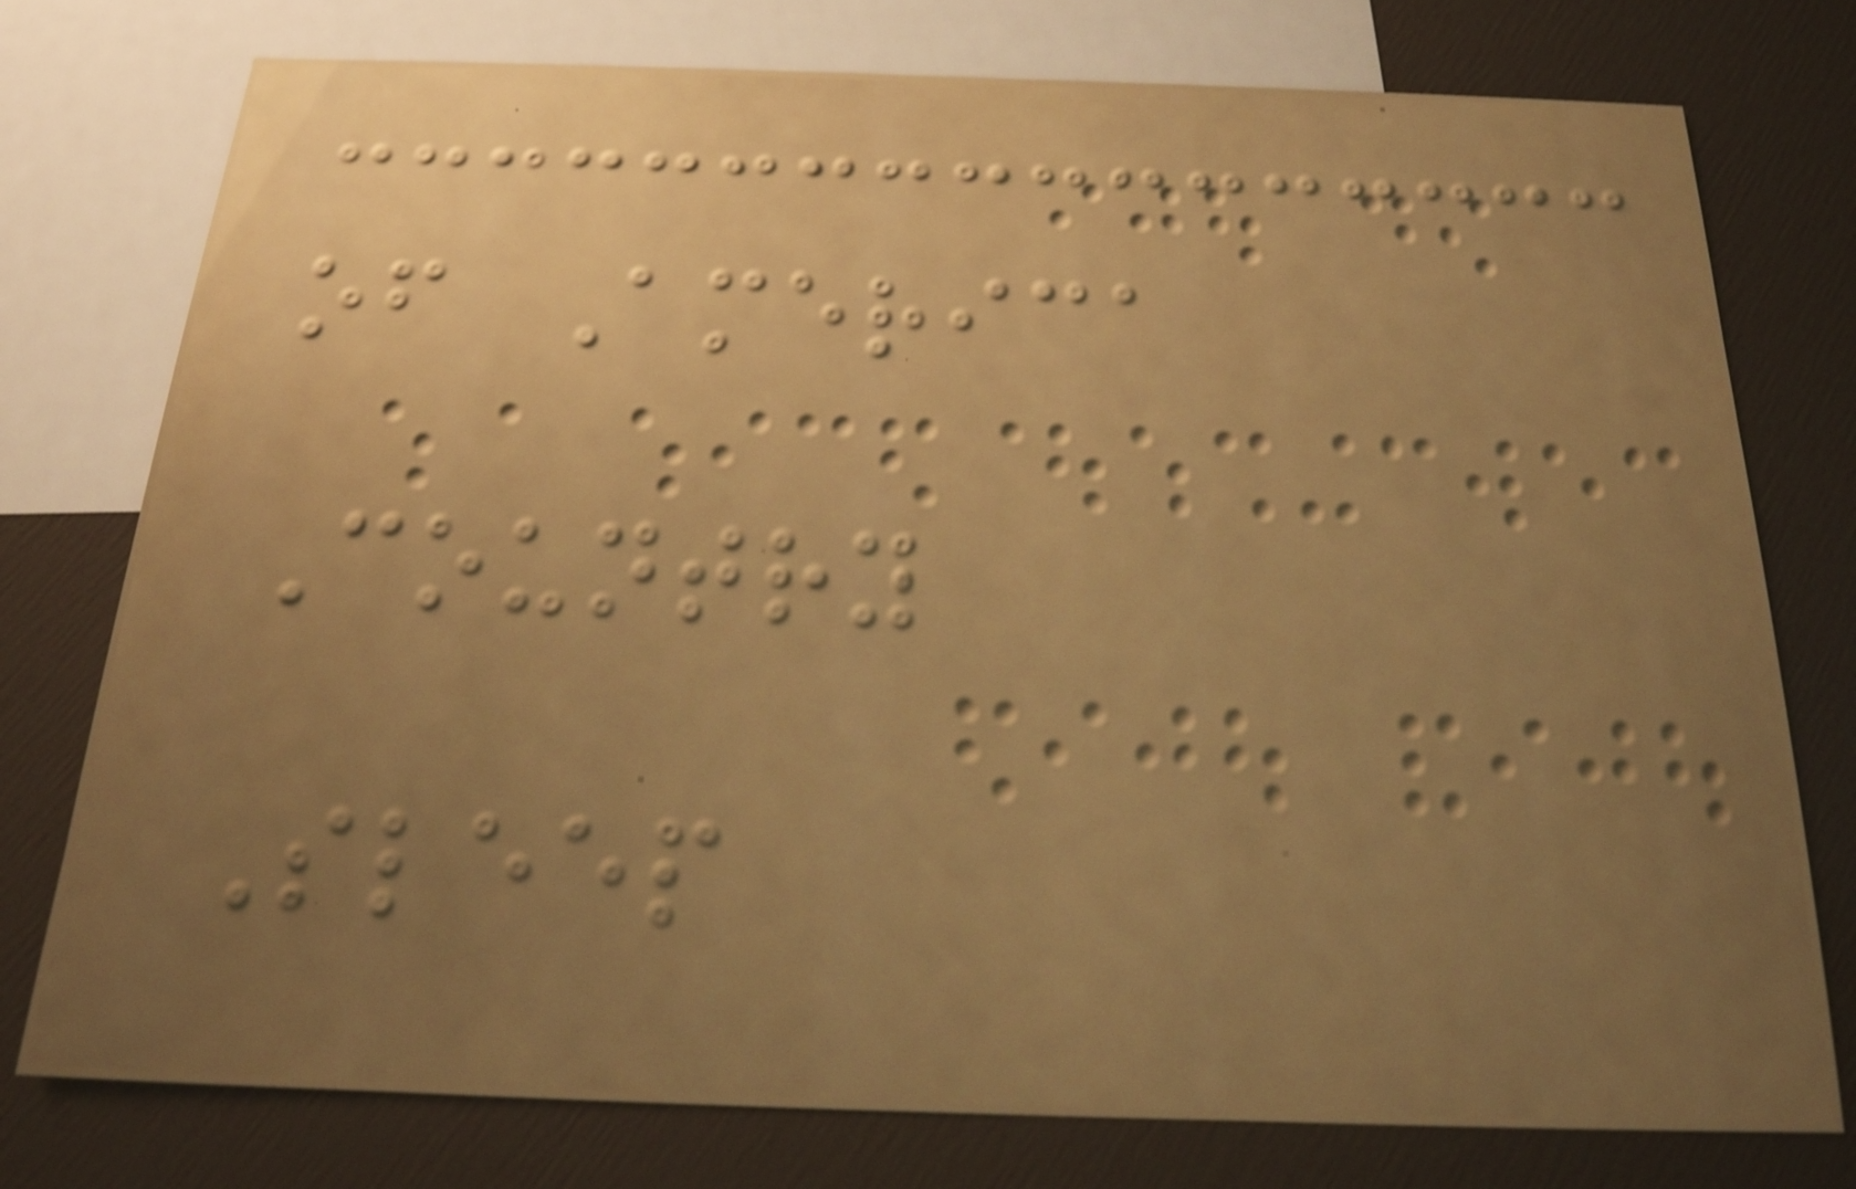of America
Country
Sleep
